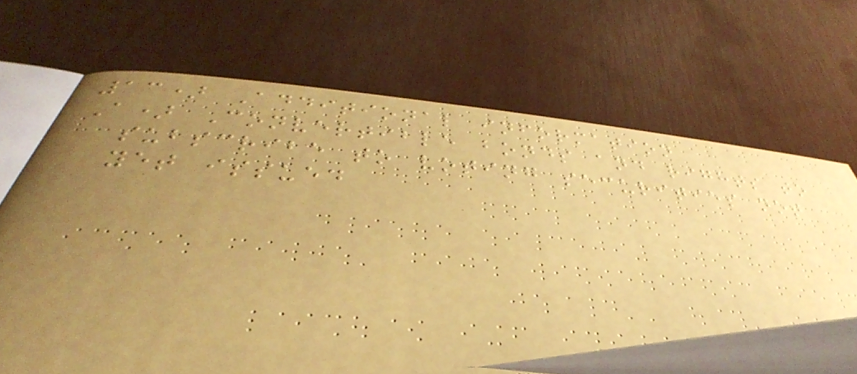13) Additional information
A) Convertible bonds and rights to
subscribe to voting securities not
yet issued
